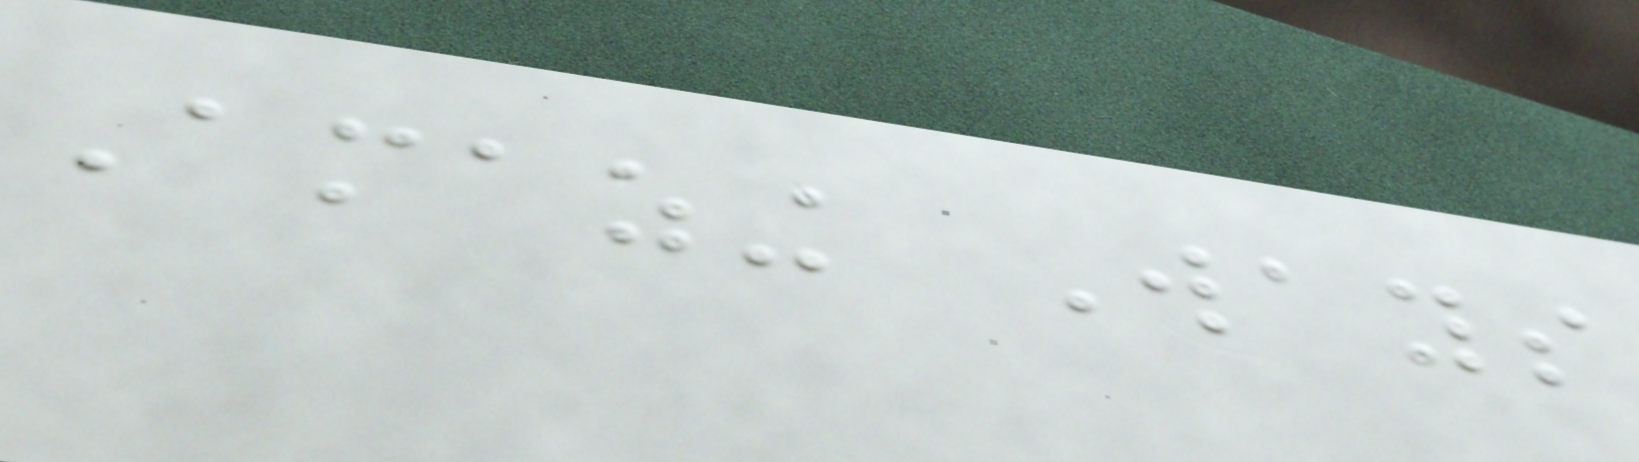Amazing Ways
